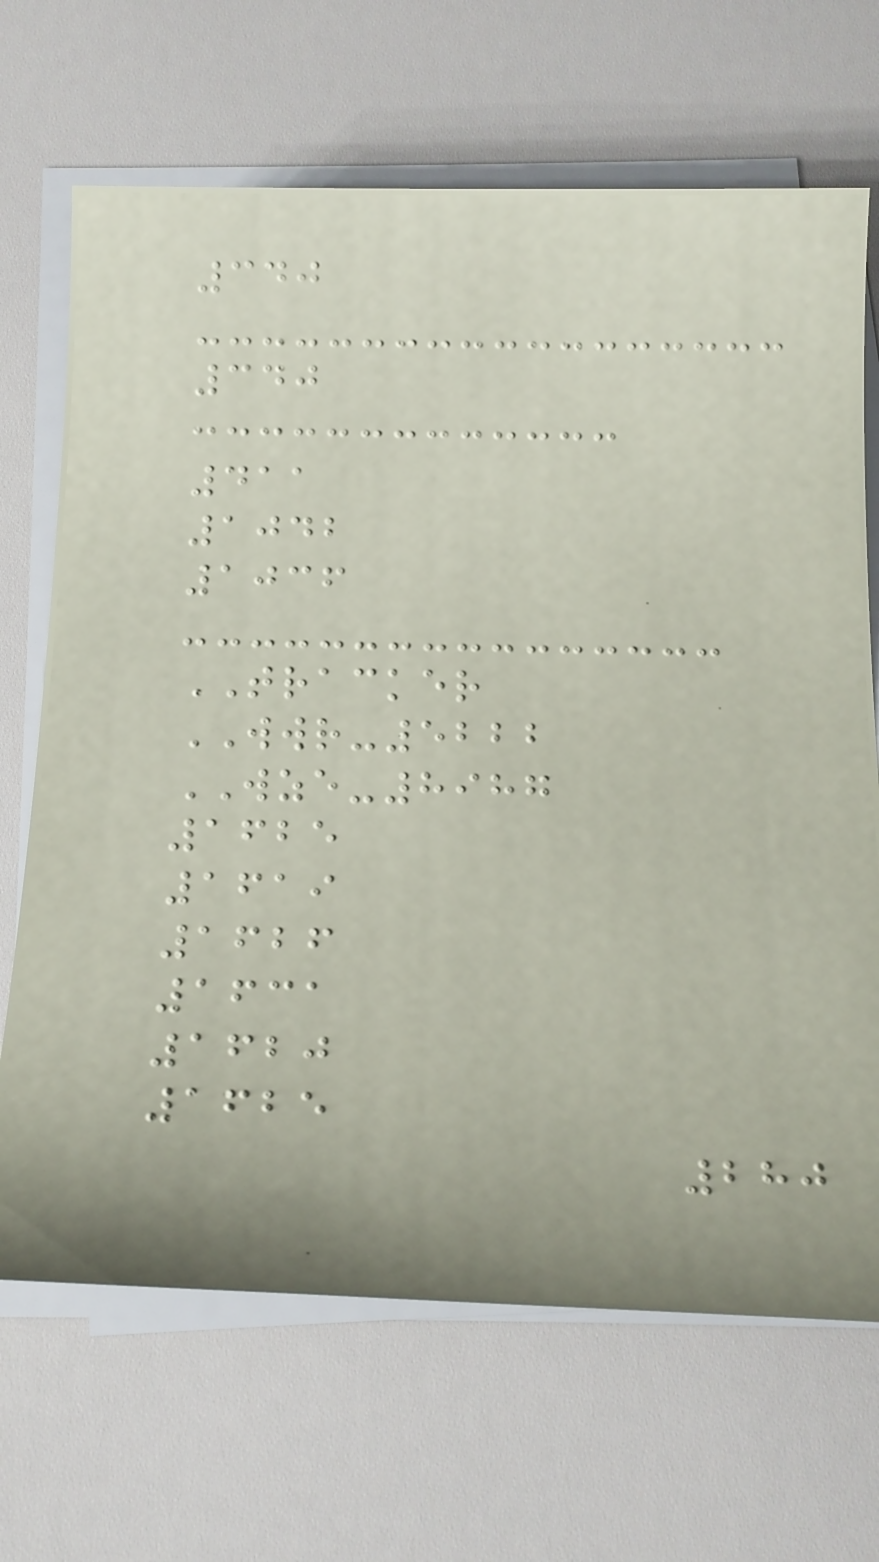340
340
411
1042
1036
TRACKER
WWR-5222
WZE-8987
1625
1619
1626
1631
1620
1625
280
